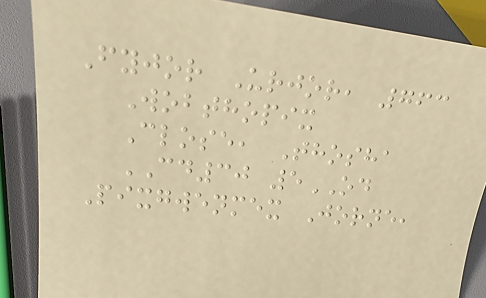Fyjor Urjor, 763
Wobthopix
Close, Thosha
CD30 5OD
Pixgwenmex Jorne,
